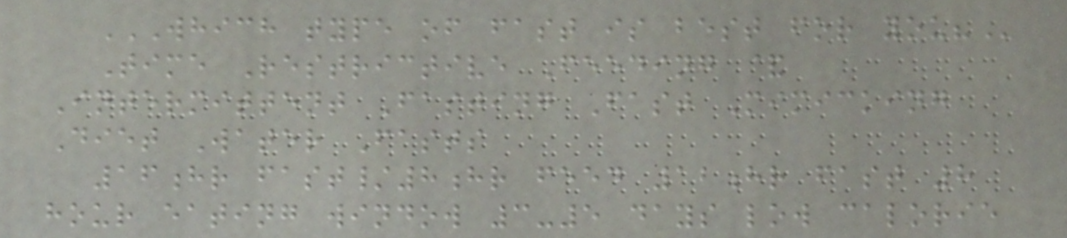WHICH TYPE OF FAST IS BEST FOR YOU?
Time Restrictive Feeding &
Intermittent Fasting Fast Mimicking
Diet Water Fasts
16hr fast/8hr feed 12hr fast 8
hour eating window 3-5 days low calorie
